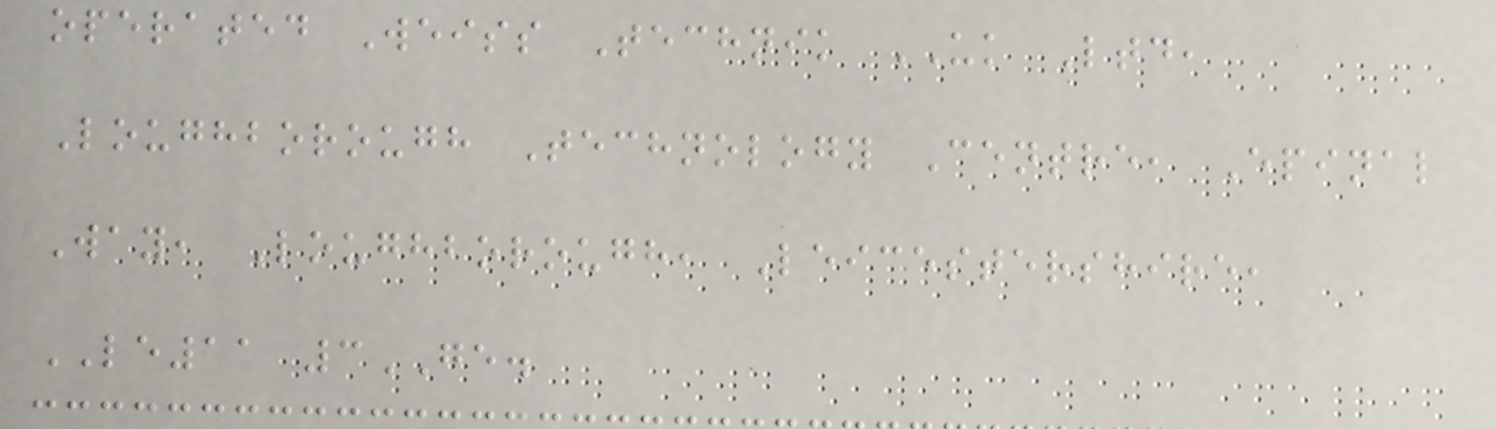operated Weiss Technik UK Ltd,
Loughborough Technology Centre, Epinal
Way, Loughborough, Leicestershire,
LE11 3GE.
